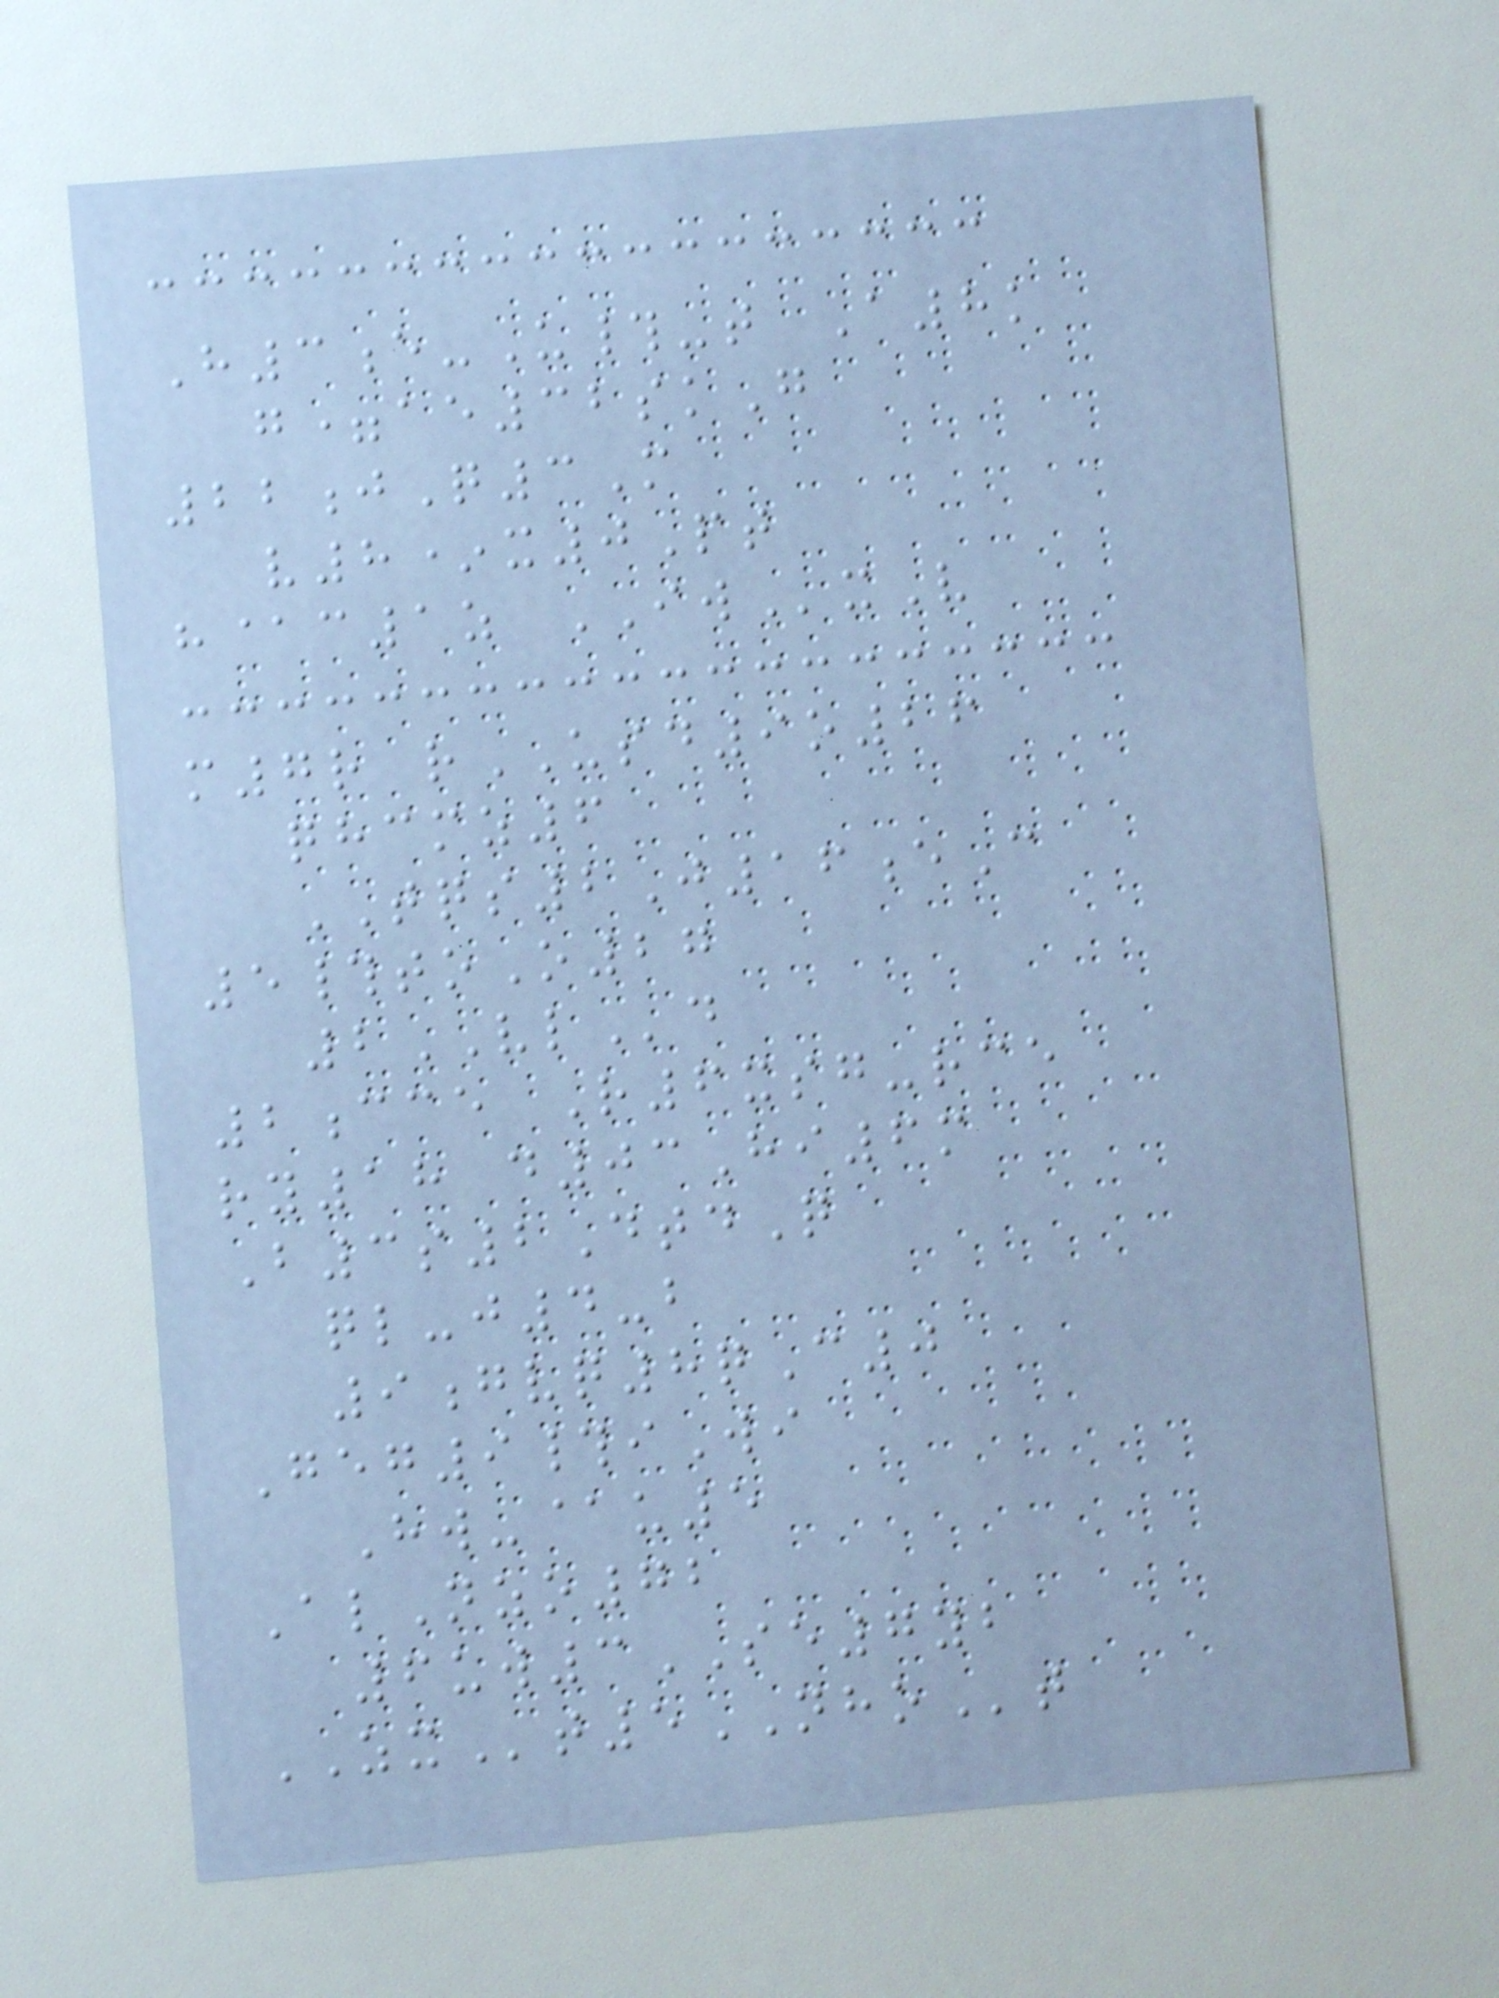H3e-U#-t A8k
g=ae32skG
22jQ3M
v8*x0Pt
h@c1z IWxV
m7r rUSD9o26
qhcmz6
TQS2J16eC
5#toO27
2VLd
2cce R6xsg-rce
ry18 d03Hi6m
B3s2DtdQ
ql-j4-b
9gvq8qC0
Geg9#iWi
Hw-@u5
AlNzo72
6uw3SE7yb
ZXt5NHOt
